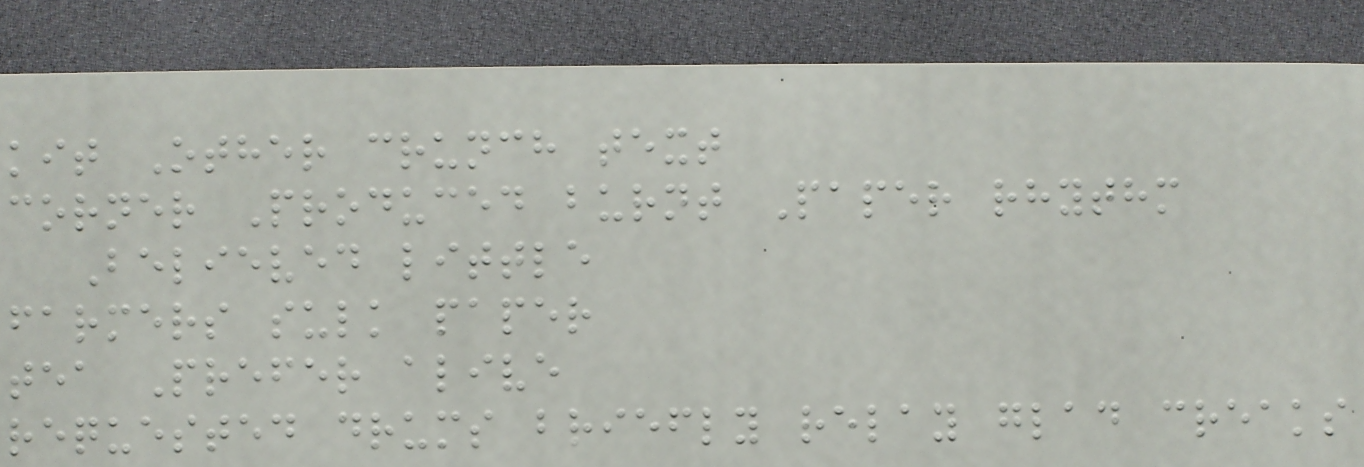kit Other crunch text
corner Produced burnt Paper rhythm
Believed little
farmers sulk paper
tea Prefer alive
requested drums briefly relay glad creaks
